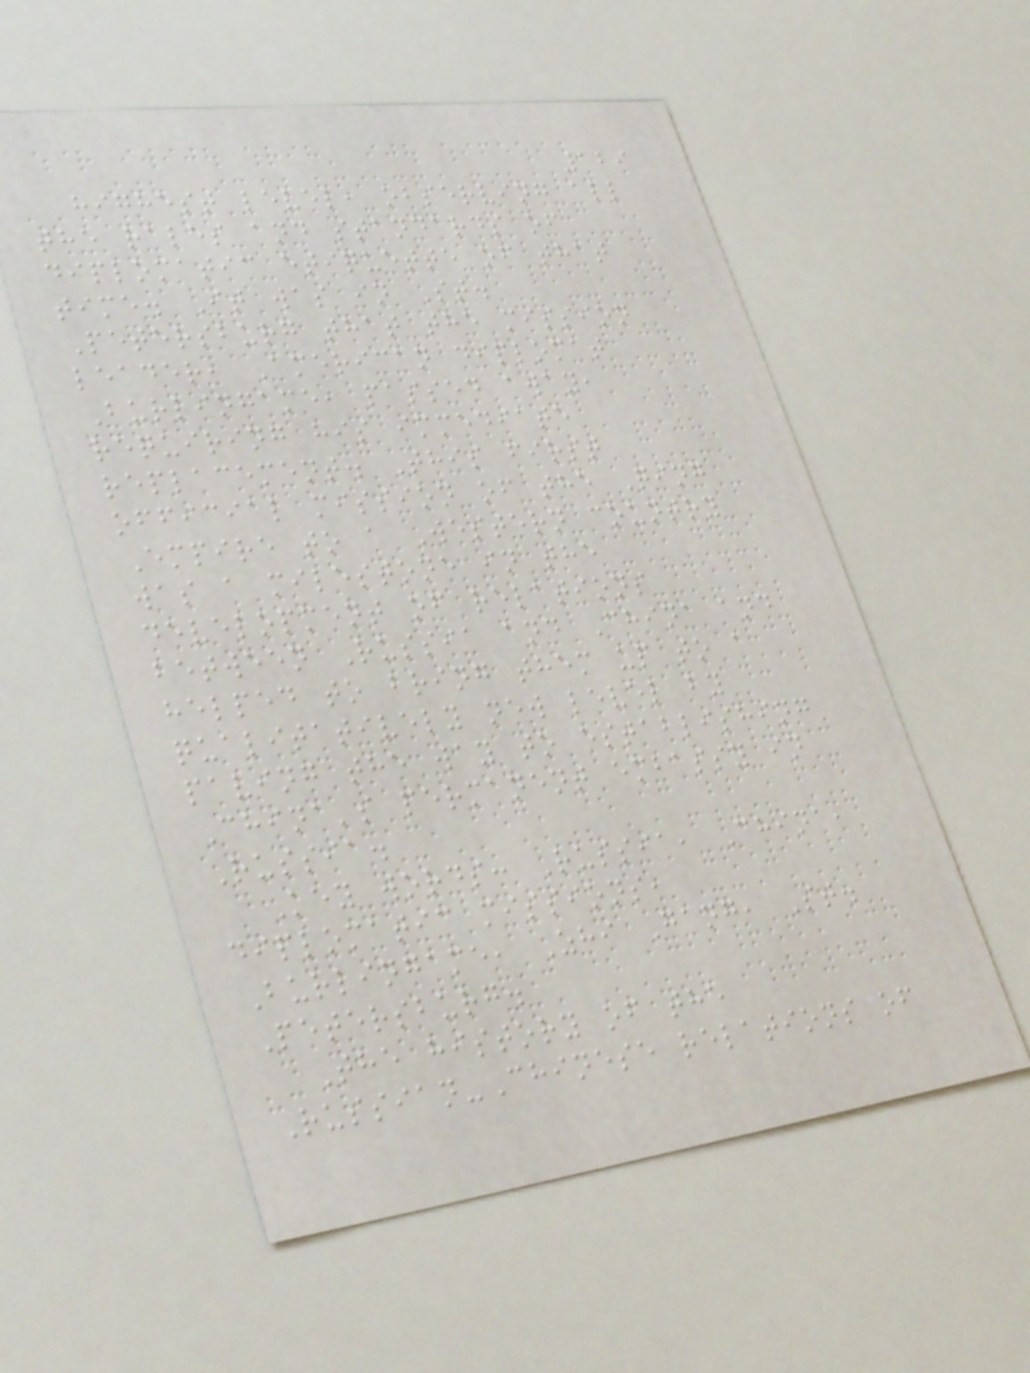129
highest level, observing all
the rales and standards of
diplomatic etiquette of that
time. It was in St.
Petersburg that the mission
leader, American diplomat
Burlingame, passed away,
requiring his immediate
replacement. This first
official mission of the Qing
Empire to a Western country
was a milestone in the
development of relations
between Russia and China and
helped to bring them up to a
qualitatively new level by
paving the way to establishing
China's permanent embassy in
Russia.
Key words: Russia, China,
diplomatic missions,
Burlingame, Zhi Gang, St.
Petersburg.
The history of the
Russian-Chinese relations of
